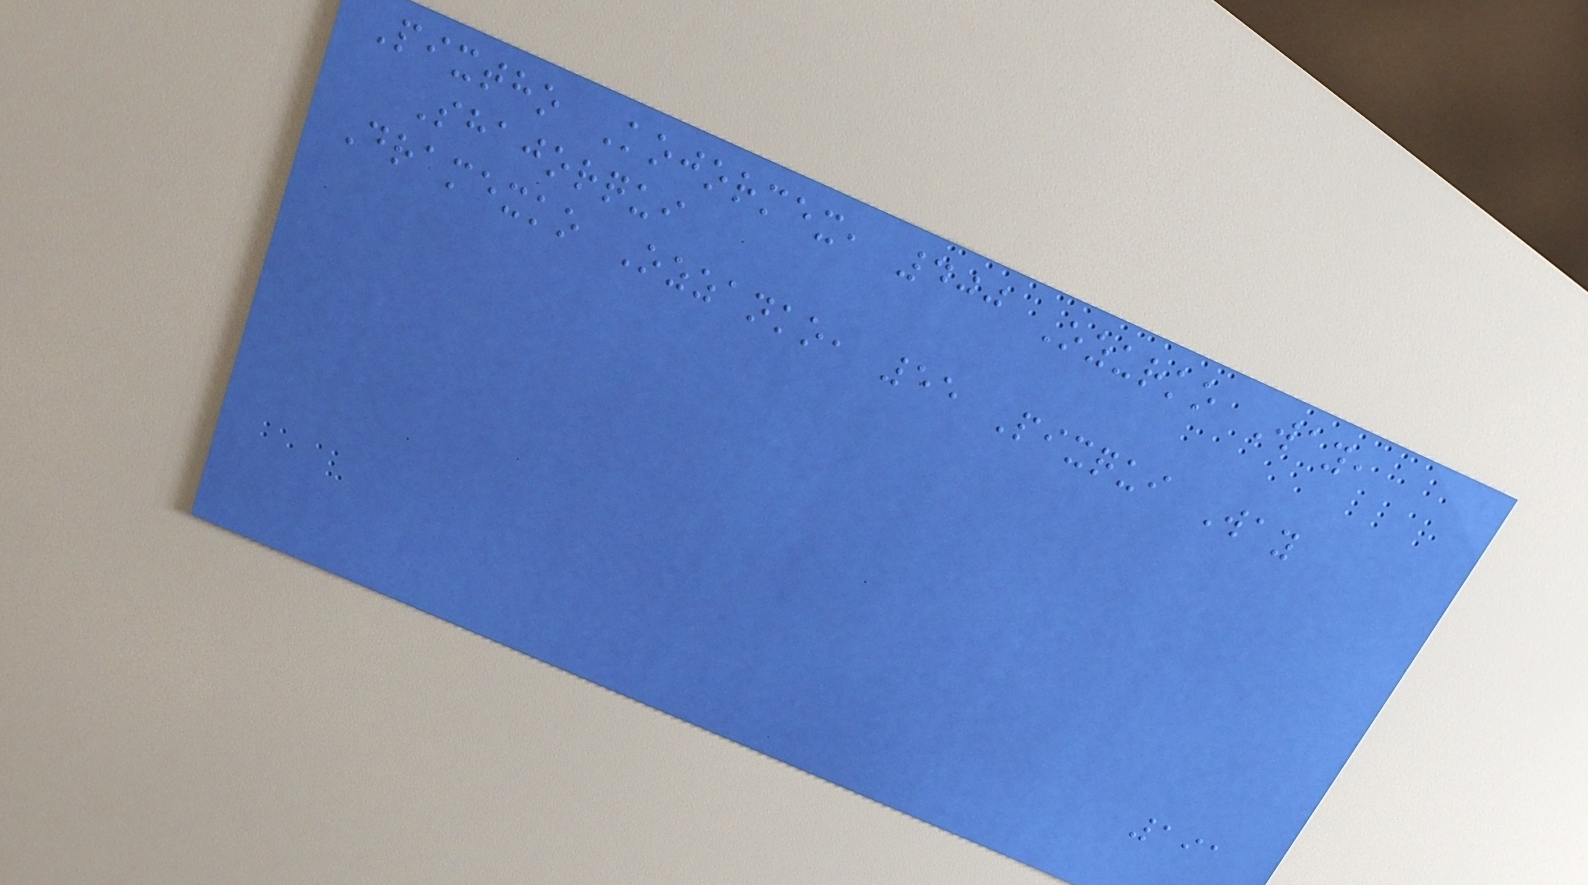Pixtho Kojormex, 400 Ozurko Way,
Shajorqui
Dramexko Ozzanko, 55 Pixqui Way
191
